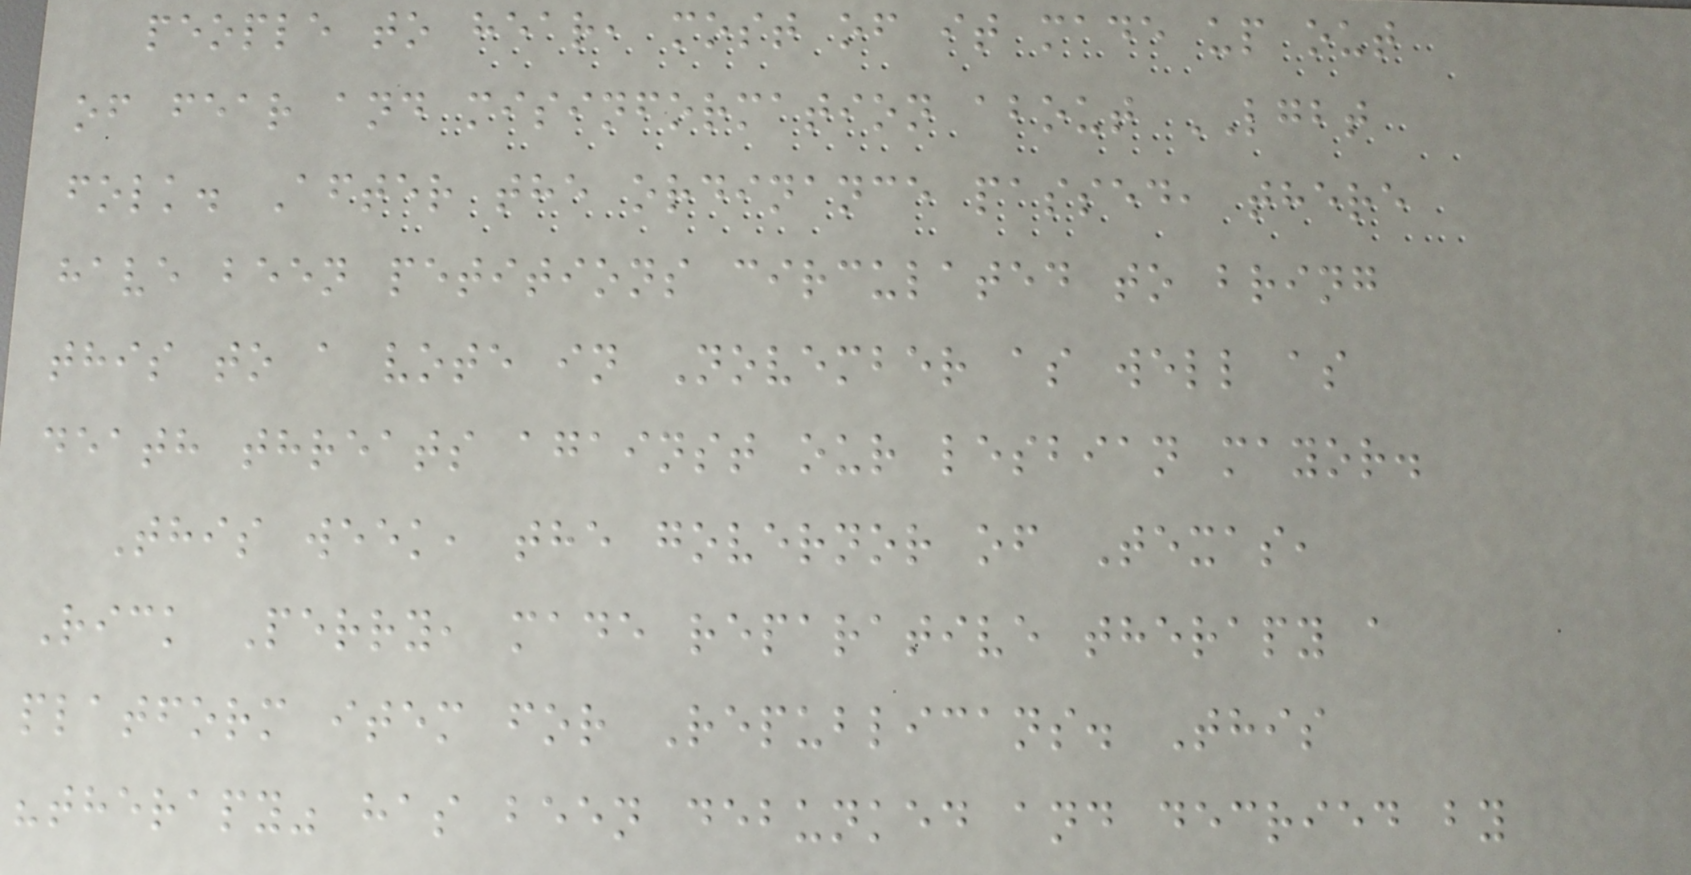people to hear, most of it made up out
of fear and misinformation about LGBT
folk. After the ordinance passed, there
have been petitions circulated to bring
this to a vote in November as well as
death threats against our lesbian mayor.
This week, the governor of Texas,
Rick Perry, made reparative therapy a
platform item for Republicans. This
"therapy" has been debunked and decried by
